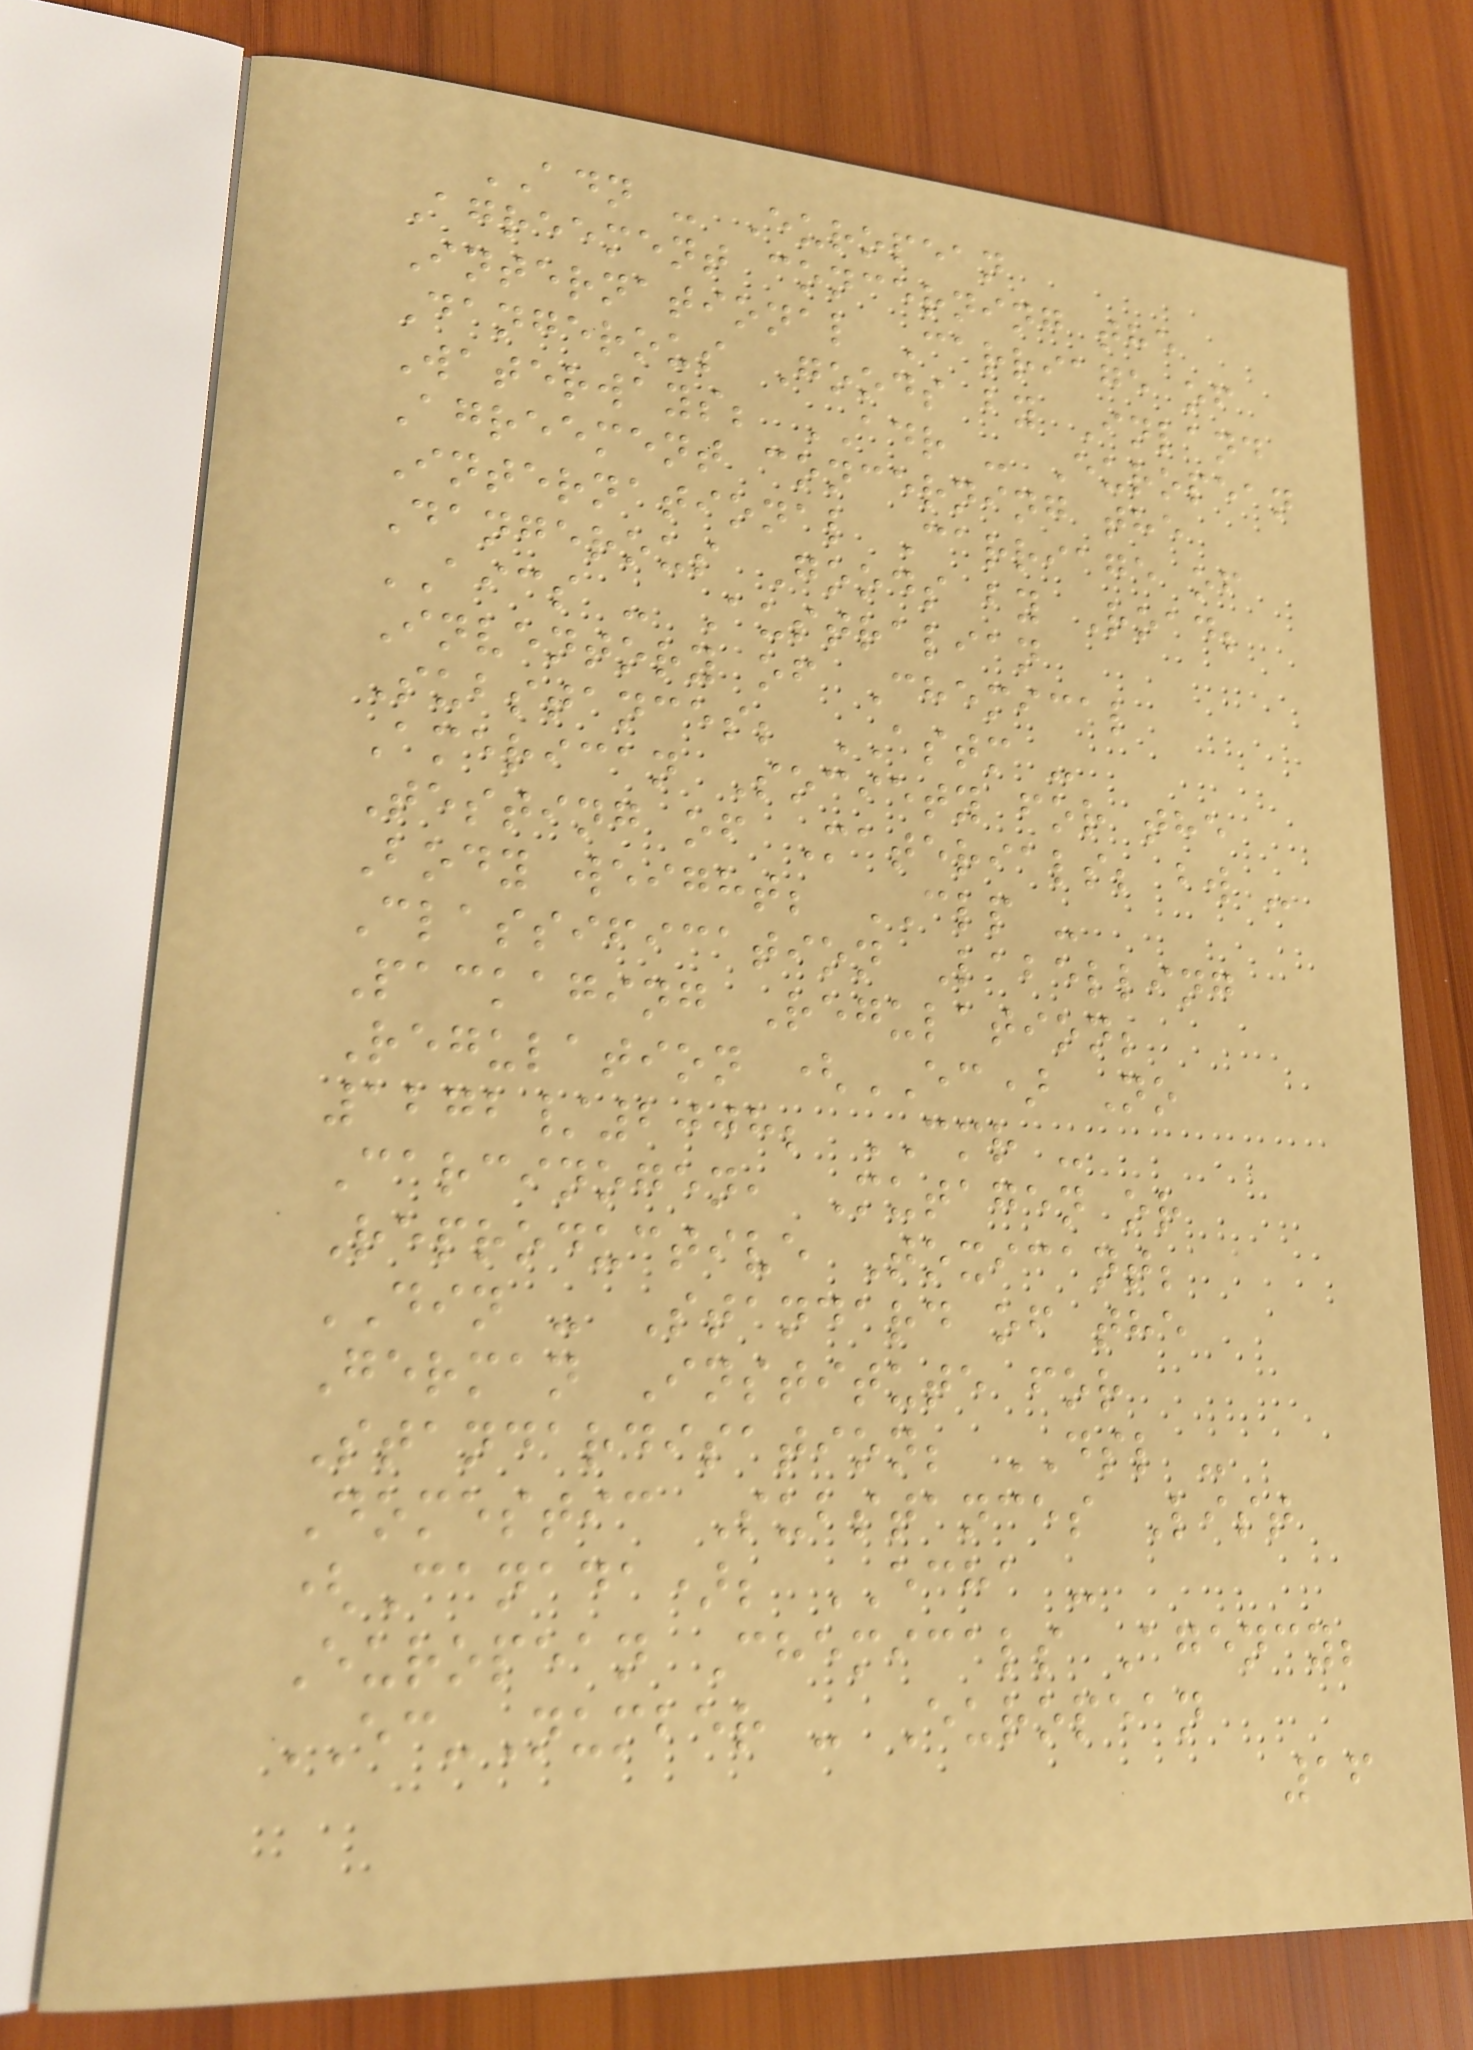ADN - European
Agreement concerning the
International Carriage of
Dangerous Goods by Inland
Waterways; ADR - European
Agreement concerning the
International Carriage of
Dangerous Goods by Road;
AICS - Australian
Inventory of Chemical
Substances; ASTM -
American Society for the
Testing of Materials; bw -
Body weight; CLP -
Classification Labelling
Packaging Regulation;
Regulation (EC) No
1272/2008; CMR -
Carcinogen, Mutagen or
Reproductive Toxicant;
DIN - Standard of the
German Institute for
Standardisation; DSL -
Domestic Substances List
(Canada); ECHA -
European Chemicals Agency;
EC-Number - European
16
